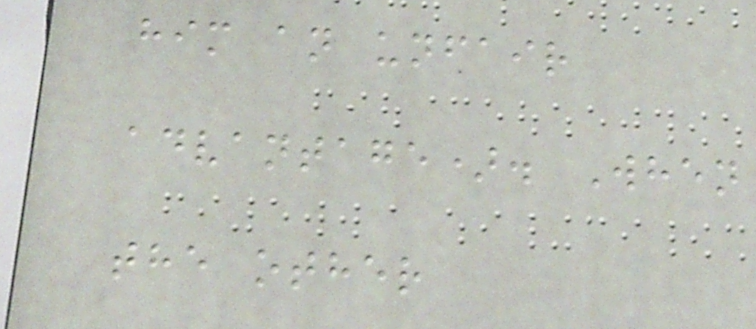him an unfair
advantage). When
the other
